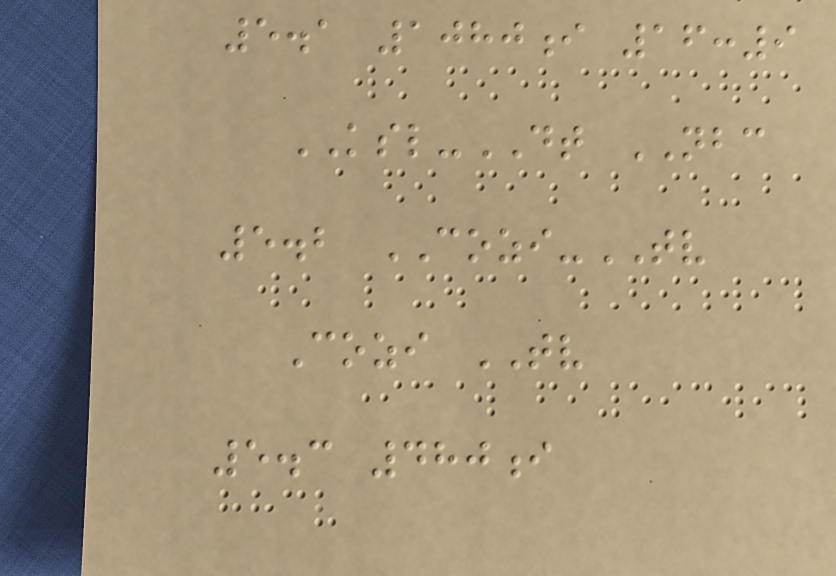5.1 1080i 16:9
KSL-DT NBC
5.2 COZI-TV
Cozi TV
5.3 480i
